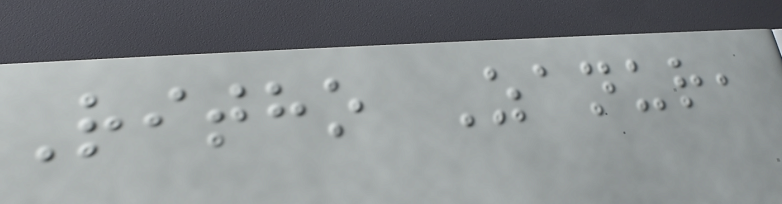Ritho Zanur,
